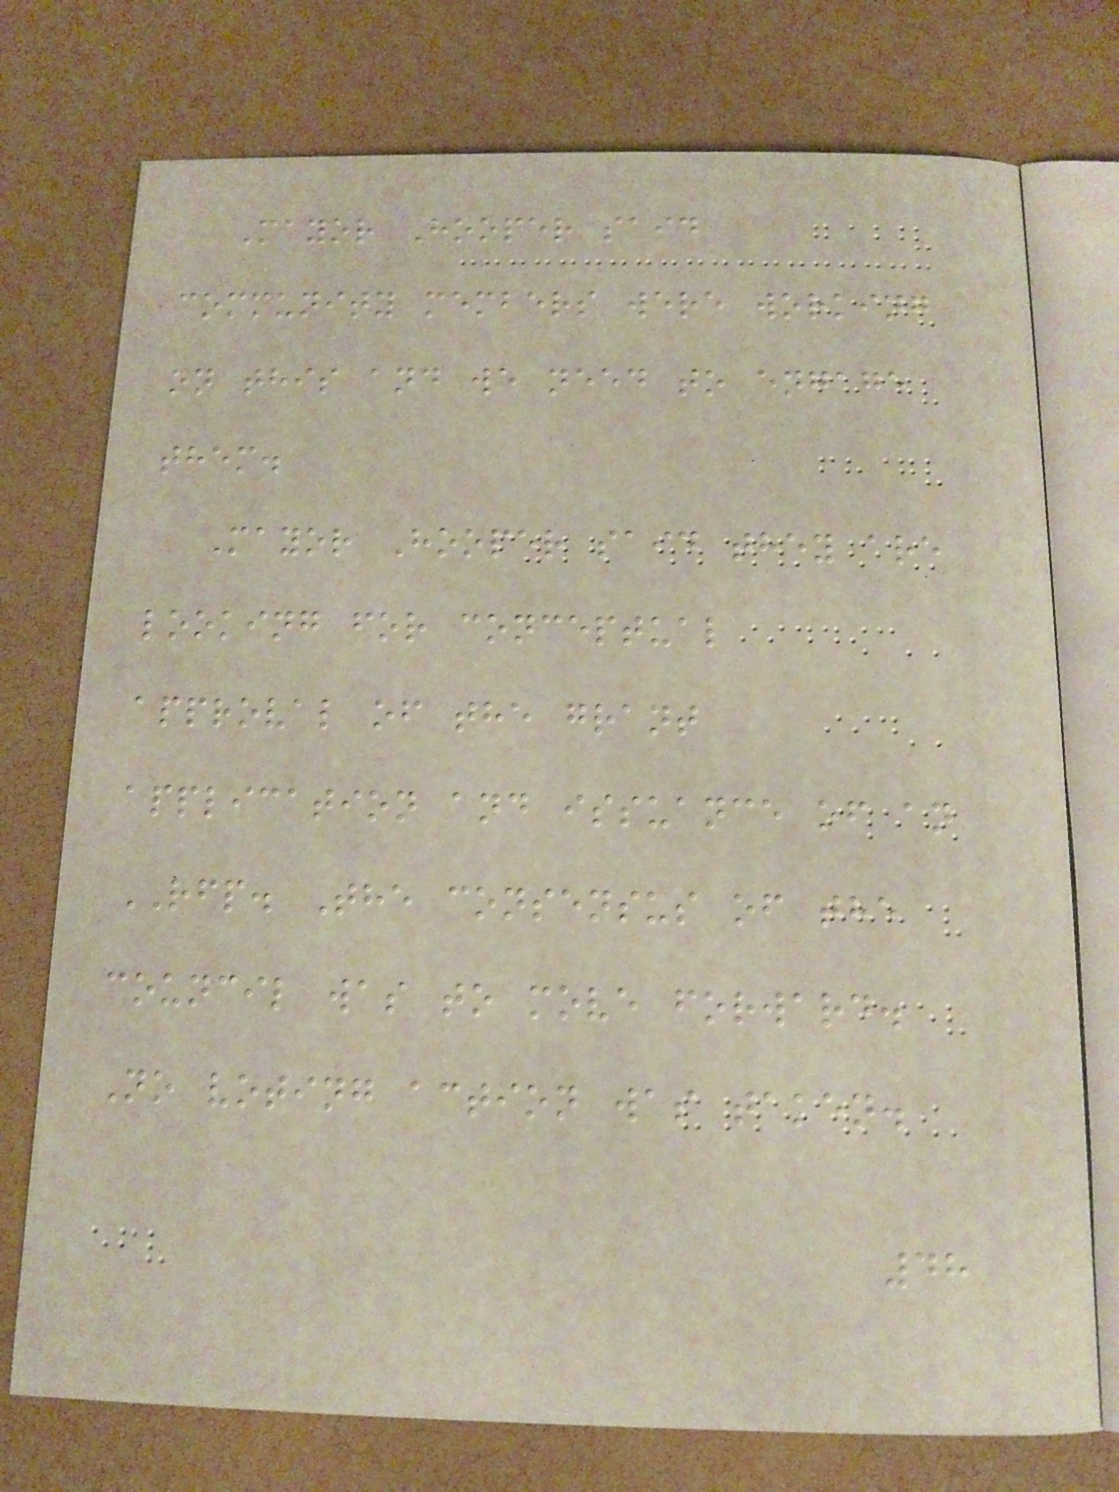Mayor Hooper said
community members were working
on this and we need to engage
them.
Mayor Hooper said they are
looking for conceptual
approval of the grant
application and issuance of an
RFP. The consensus of the
council was to move forward.
No voting action was taken.
48
